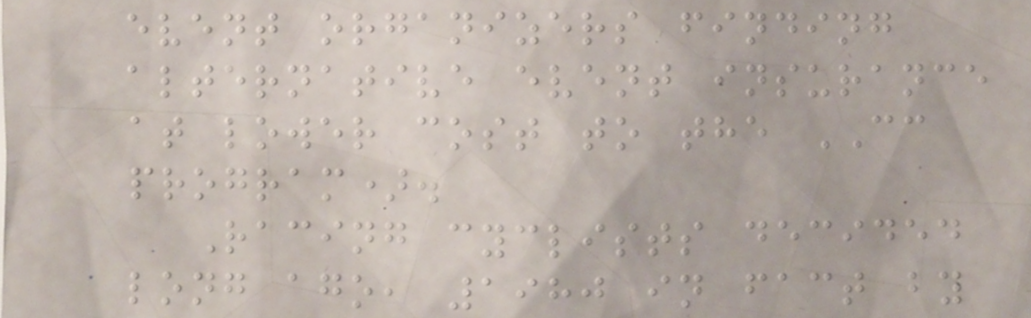event organizers finding
alternative event insurance
at lower cost to the CC
program).
Racing cyclists decided
long ago, 1980 in fact by
